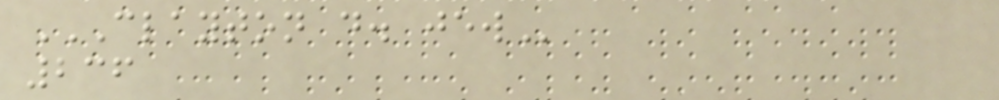CLAYTON D. JEW
236
